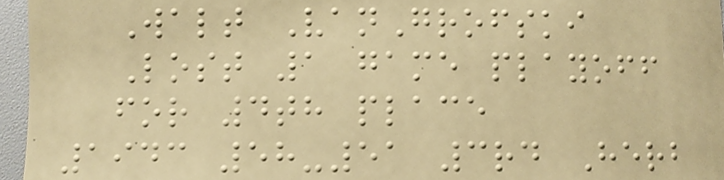Walt VanGrofski
Lost 1 game playoff
for 4th place
1943 58-51 3rd Herb
